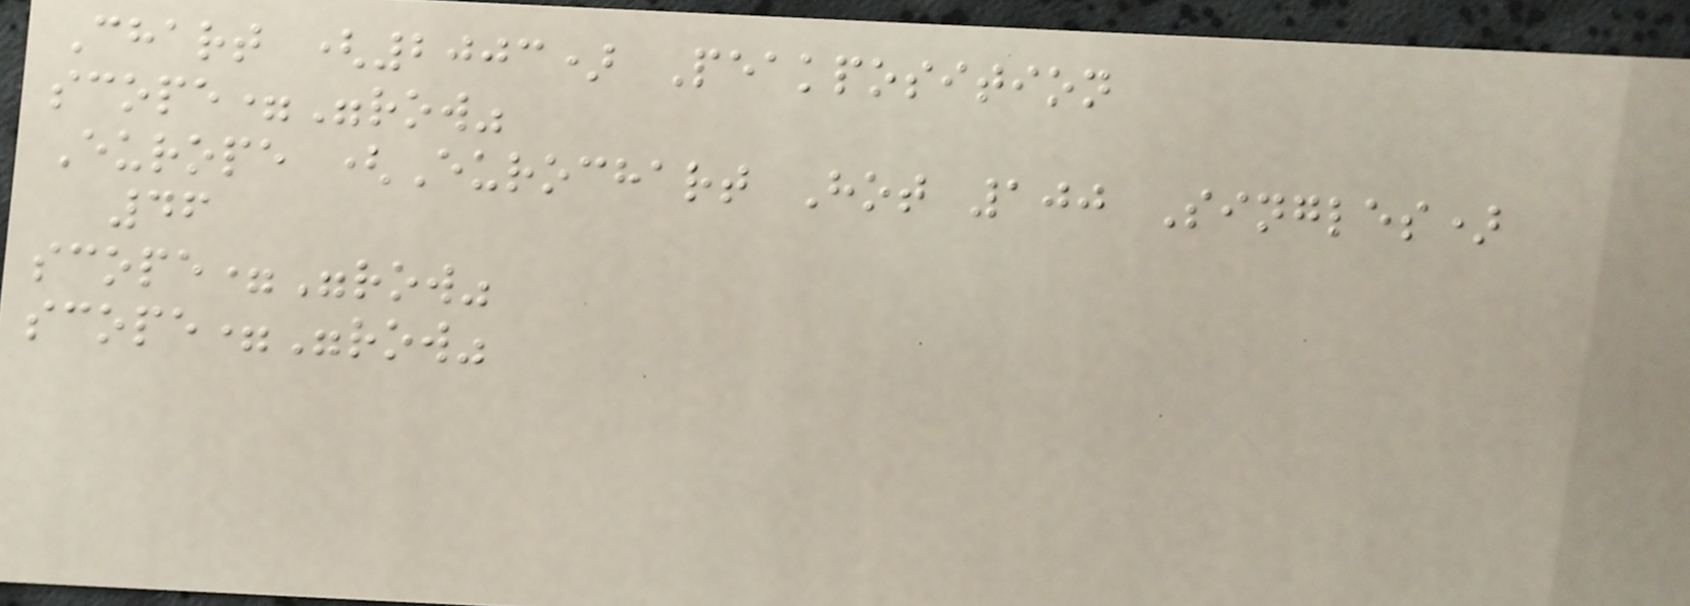Chart (2003) Peakposition
scope="row"
Europe (Eurochart Hot 100 Singles)
46
scope="row"
scope="row"
